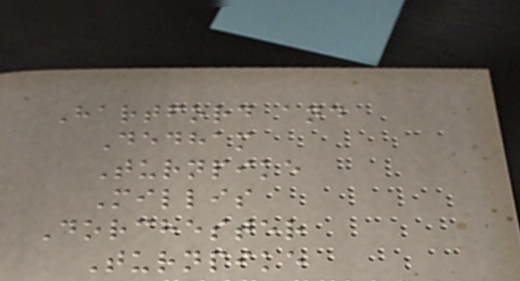Hartford and
Dedham
Turnpike
Millis
Dorchester
Turnpike
